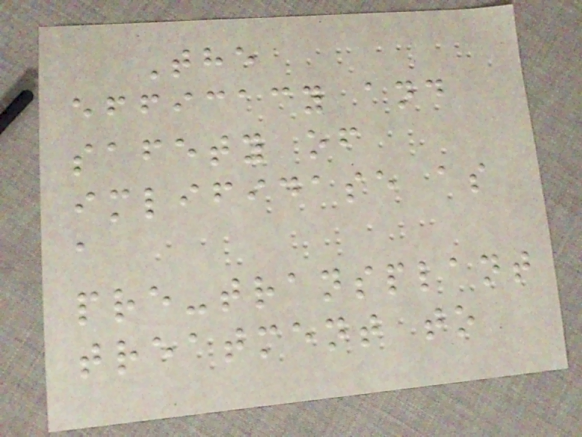The
efficacy and
safety of
imlifidase as
a
pre-transplant
treatment to
